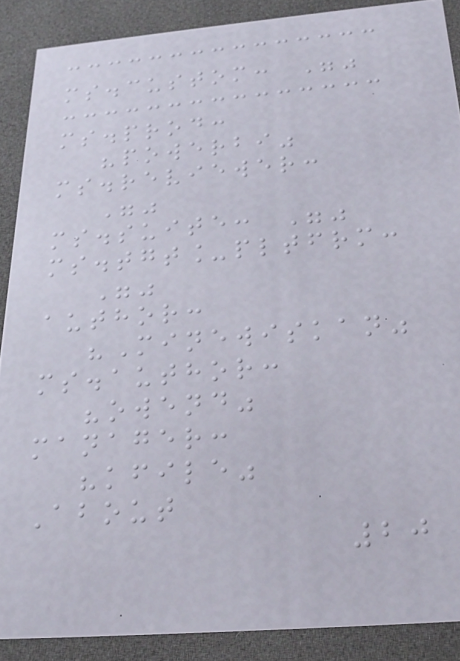ms.custom: ""
ms.prod:
"powerbi"
ms.reviewer:
""
ms.suite: ""
ms.tgt_pltfrm:
""
author:
"Minewiskan"
ms.author:
"owend"
manager:
"kfile"
About
20
